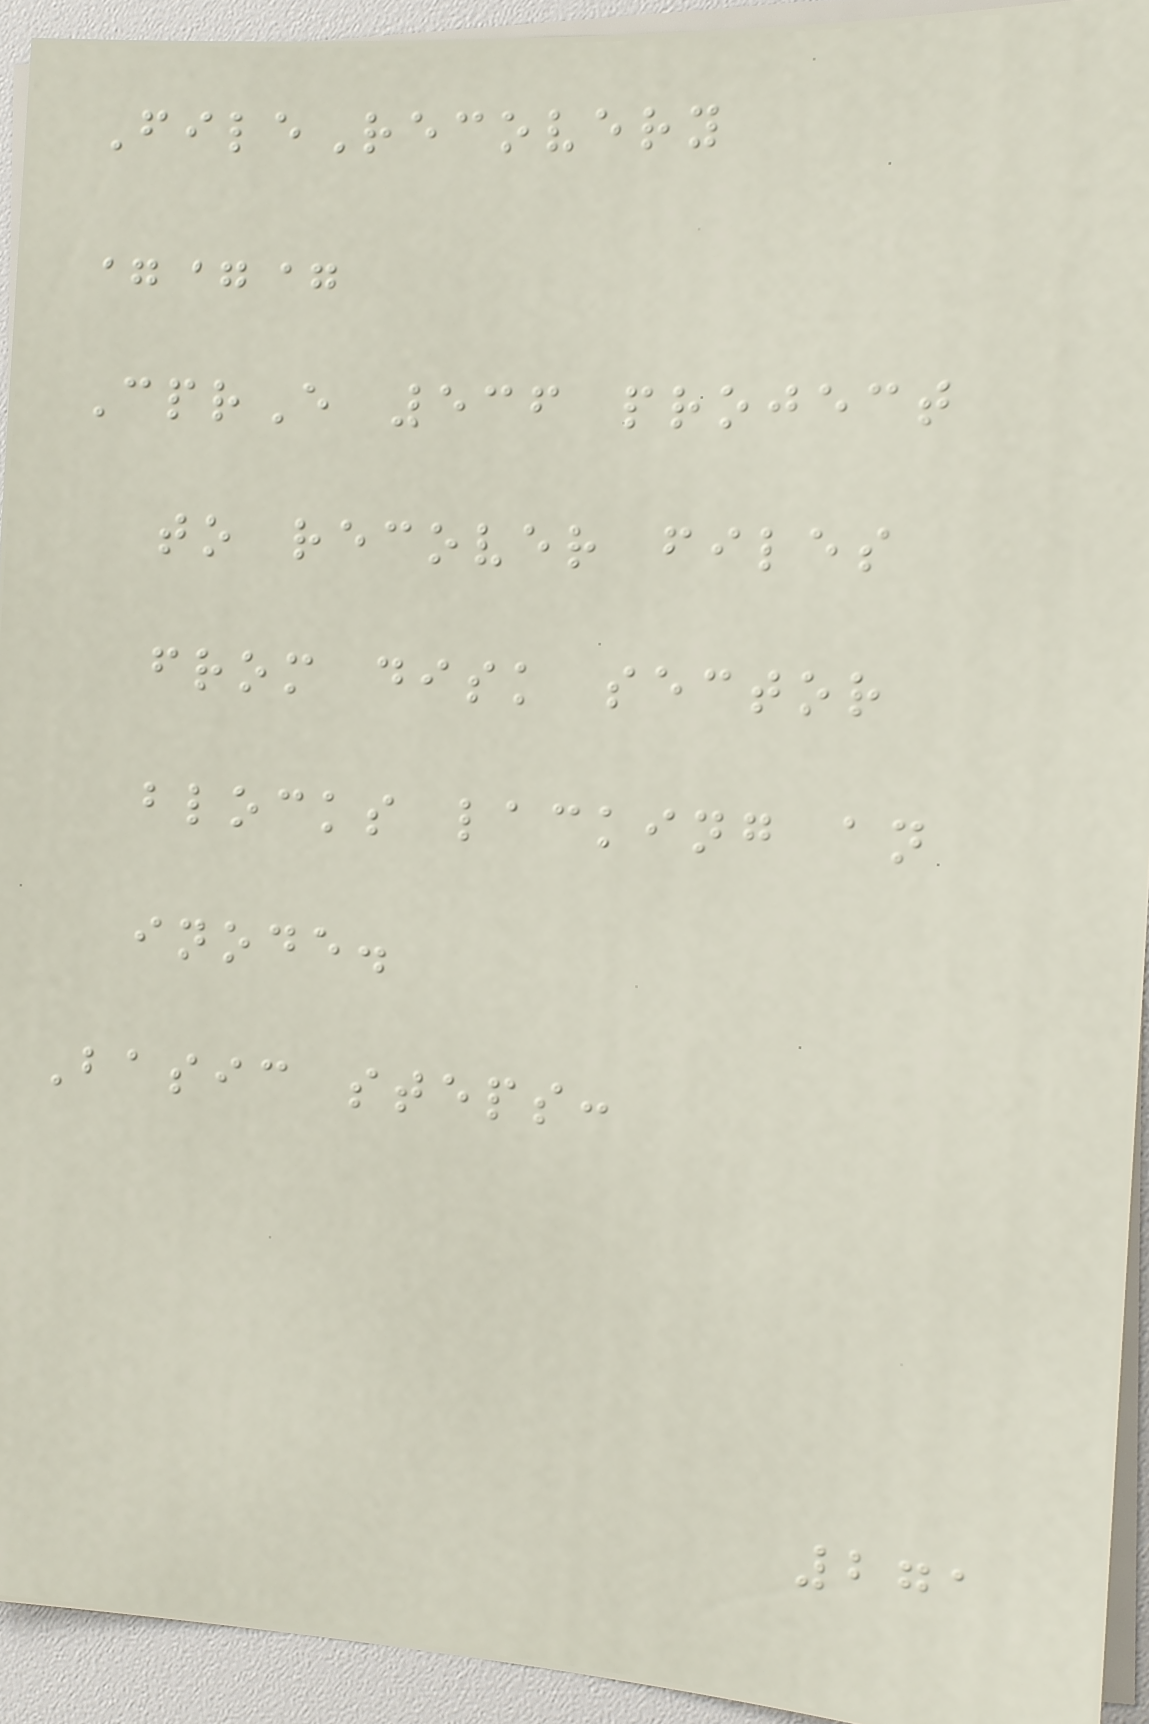FileRecovery
===
CprE 536 project
to recover files
from disk sector
blocks lacking an
inode.
Basic steps:
271
